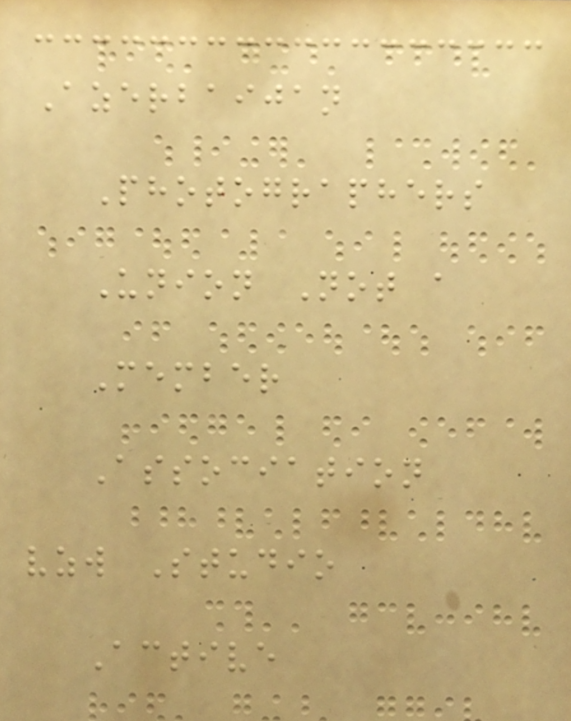Azerbaijan
Photographers
Union Not a
Member
Association
vzw Studio
Active
